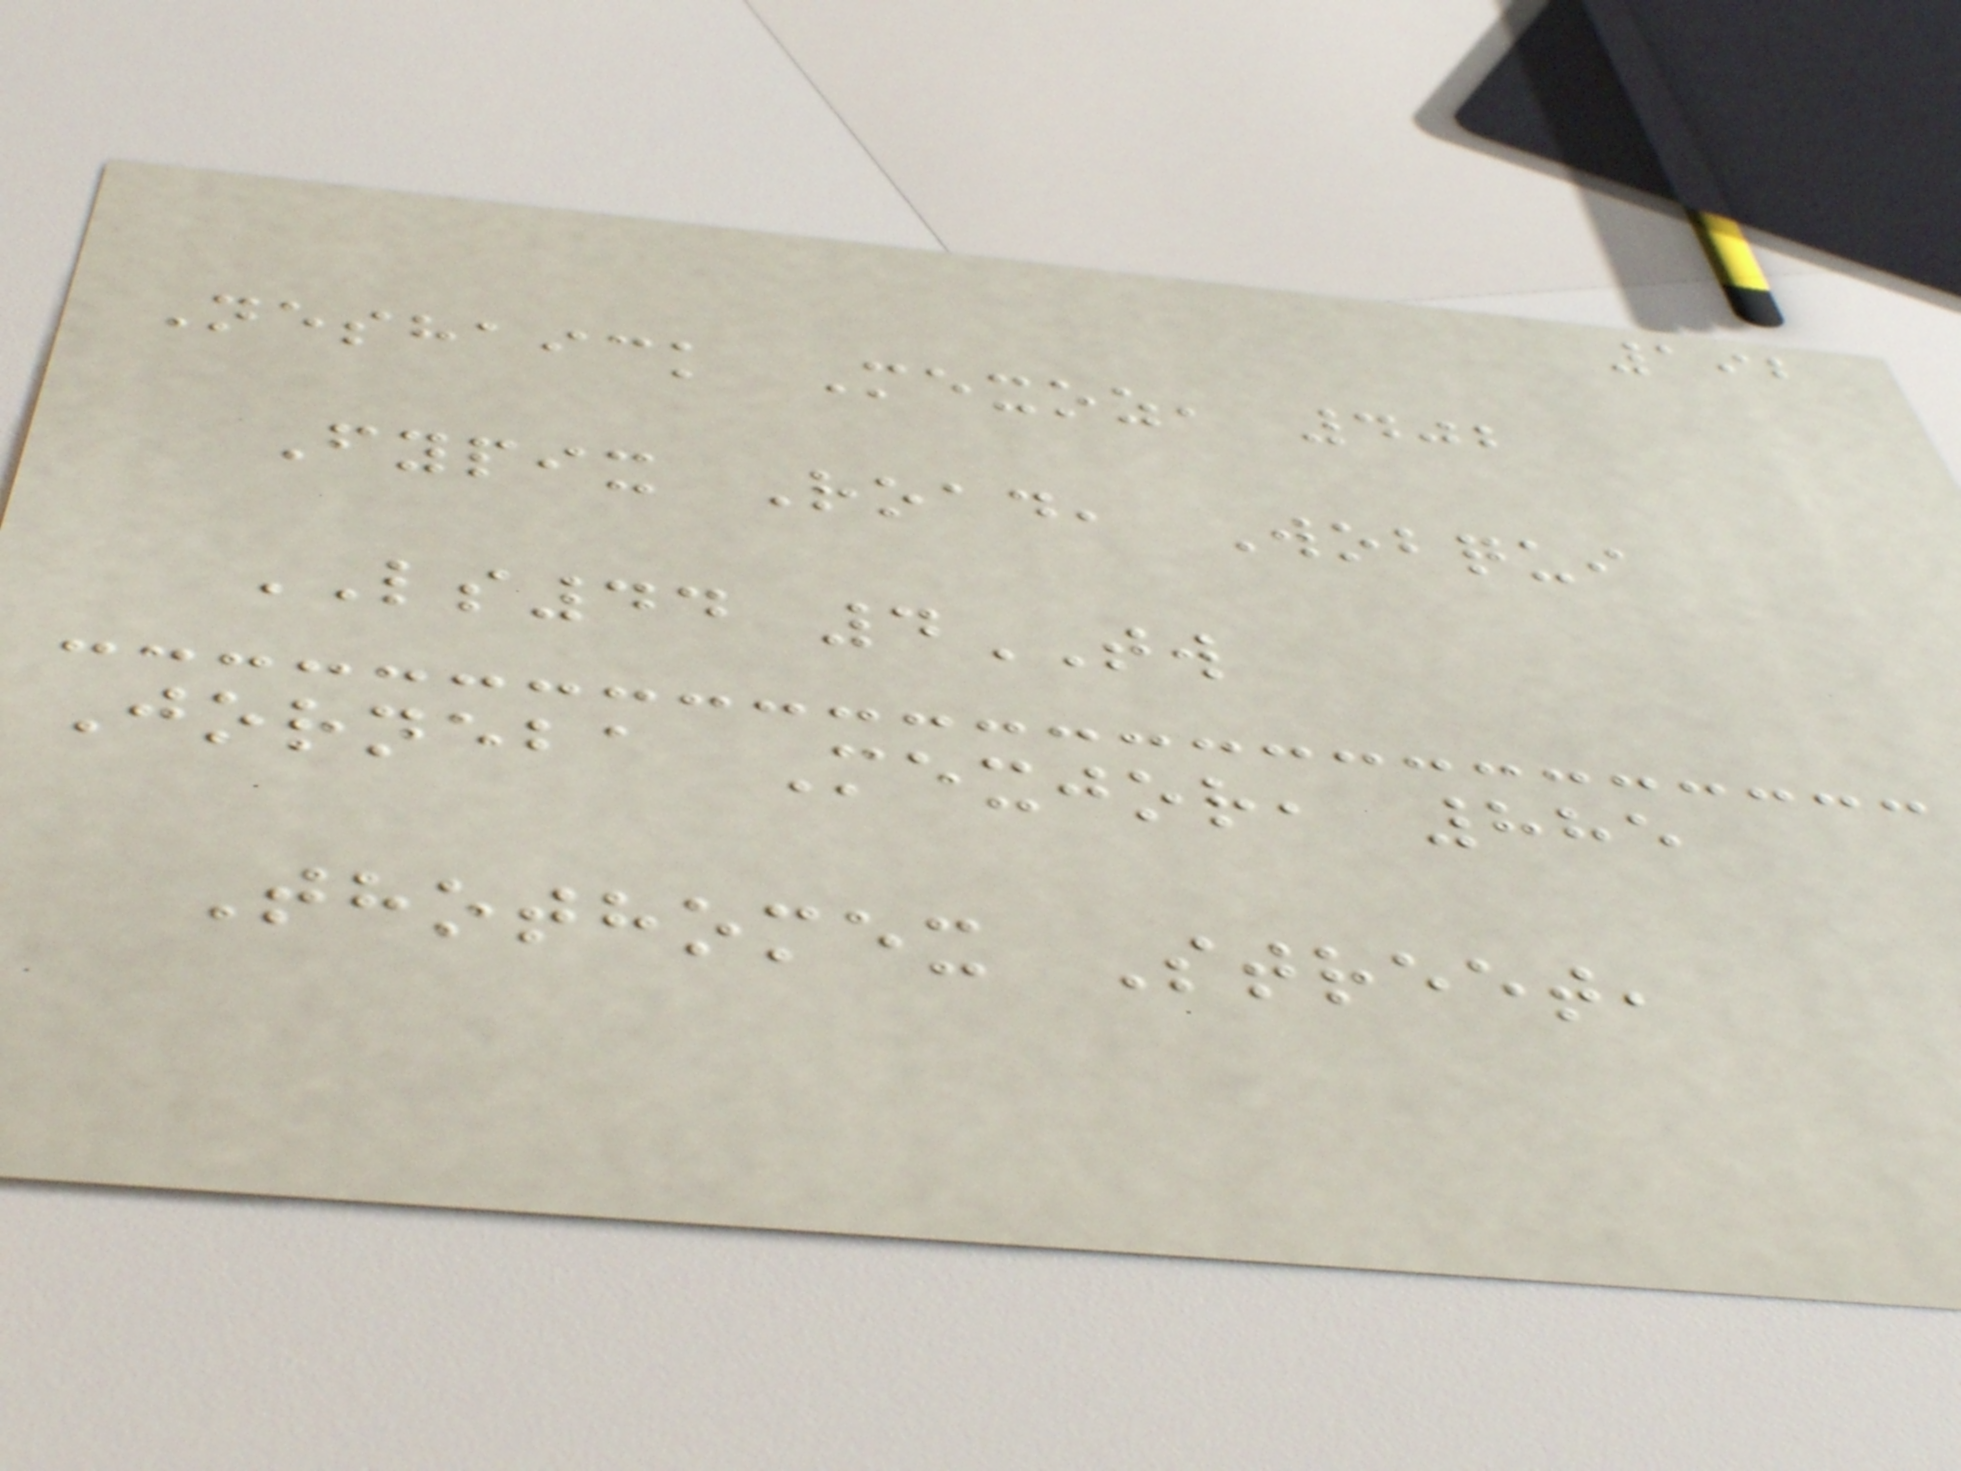192
Neshaick Mexoz, 402
Fypix Road, Wobqui
LS44 4TW
Jorneba Mexjor, 885
Thothomex Street,
